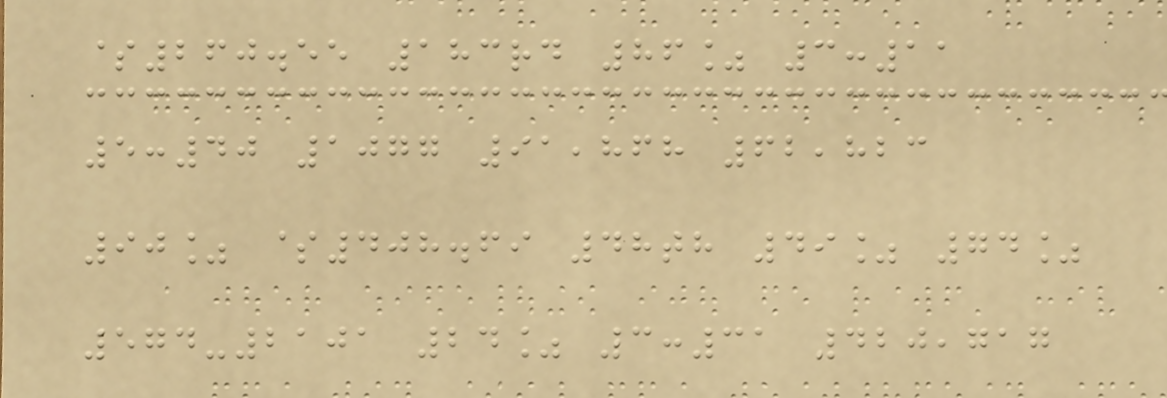$260.55 183rd 86% 3:11
5:40 1077 91,868 62,823
90% $408.69 48th 49% 74%
574-2101 24% 3:31 420,717
